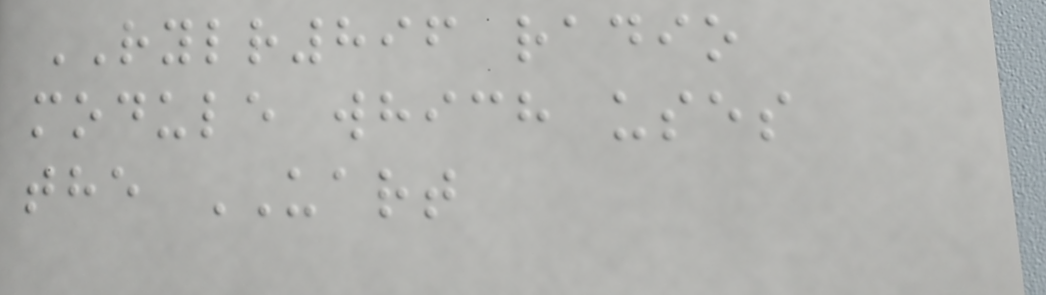RYLR896 radio
module which uses
the UART
